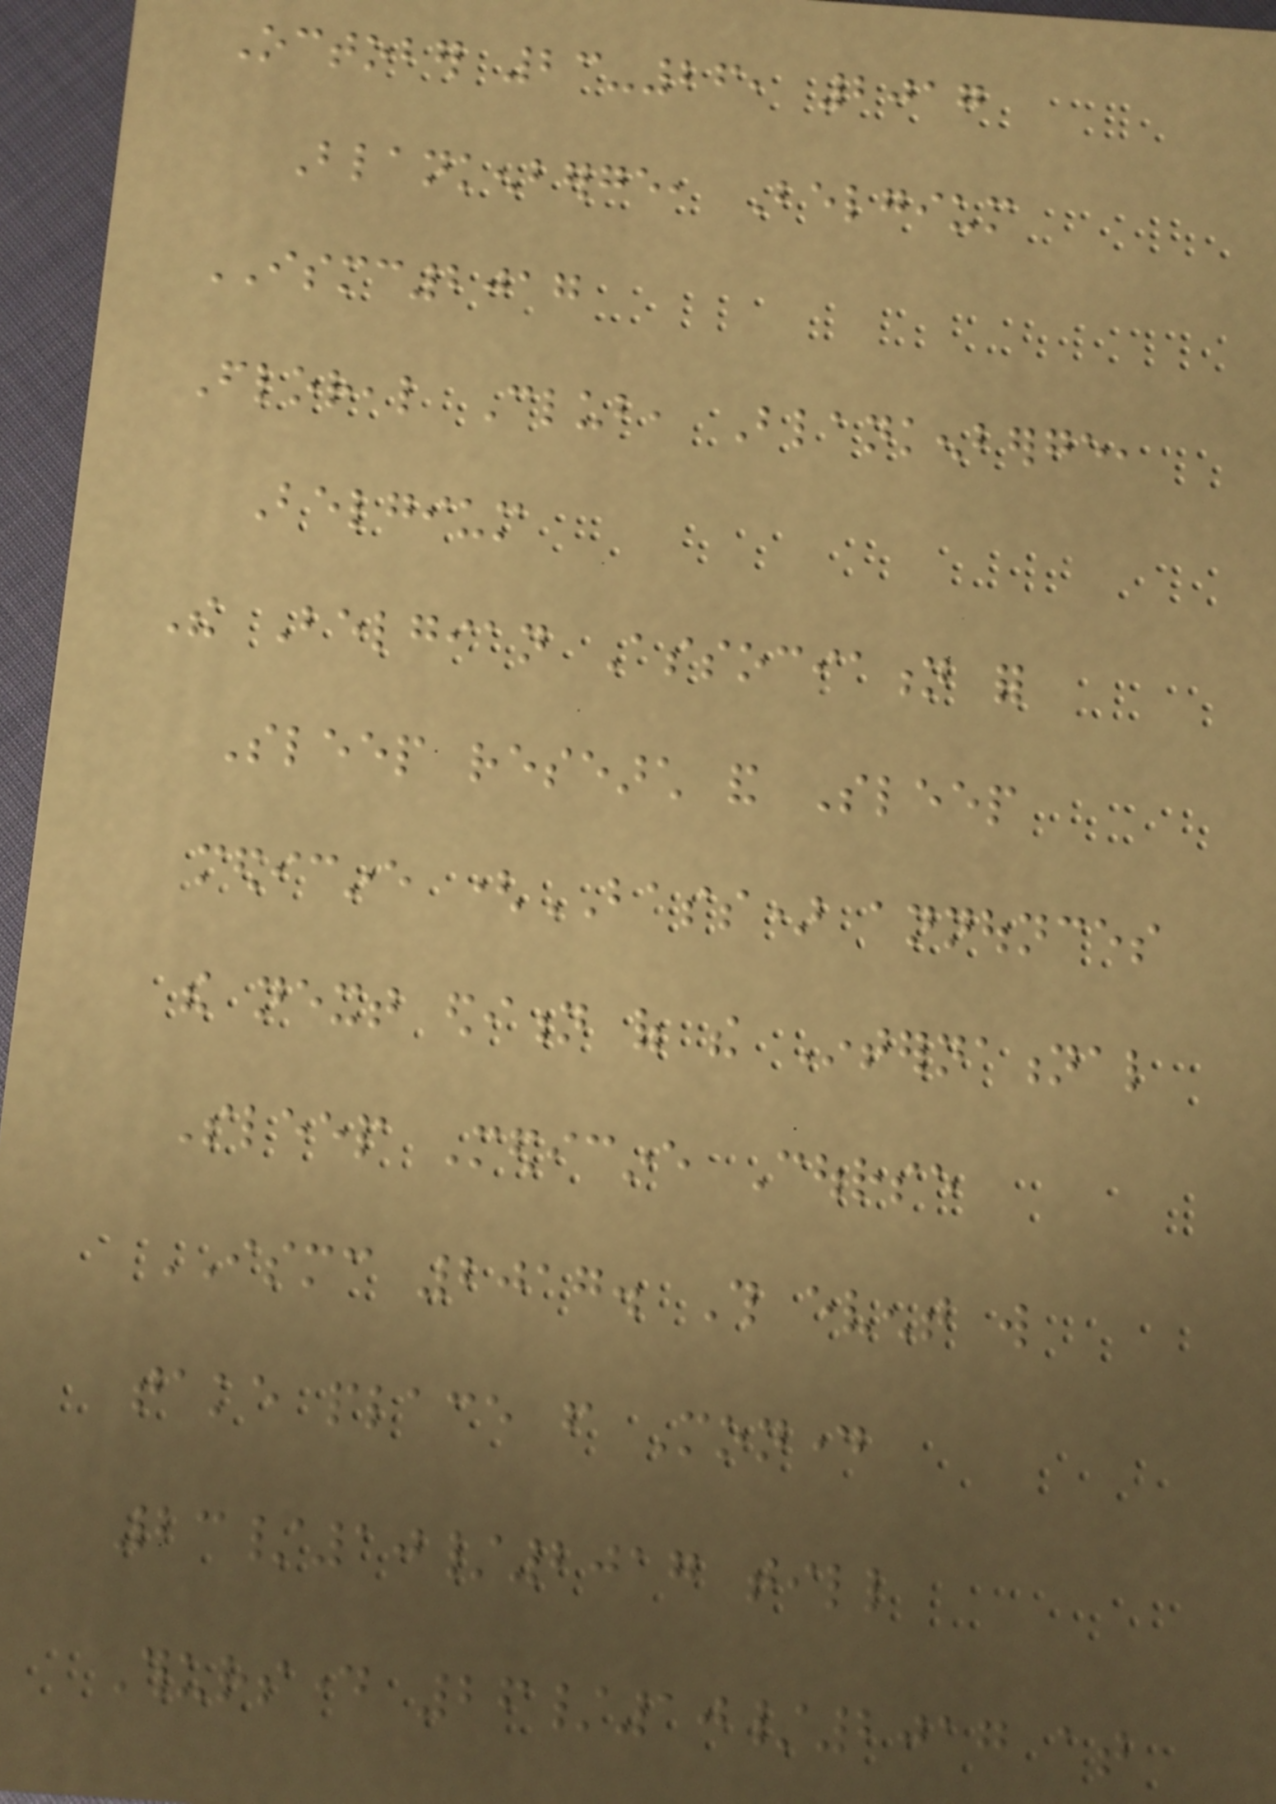October 23-26, 2017
Blankenberge, Belgium
ISMC2017
Floreal Club, Blankenberge,
Belgium
The Belgian Association for
Sleep research and Sleep
medicine (BASS) announces
the next edition of the International
Sleep Medicine Course
ISMC 2017. This event will
take place from Monday
23/10/2017 till
Thursday 26/10/2017 at
